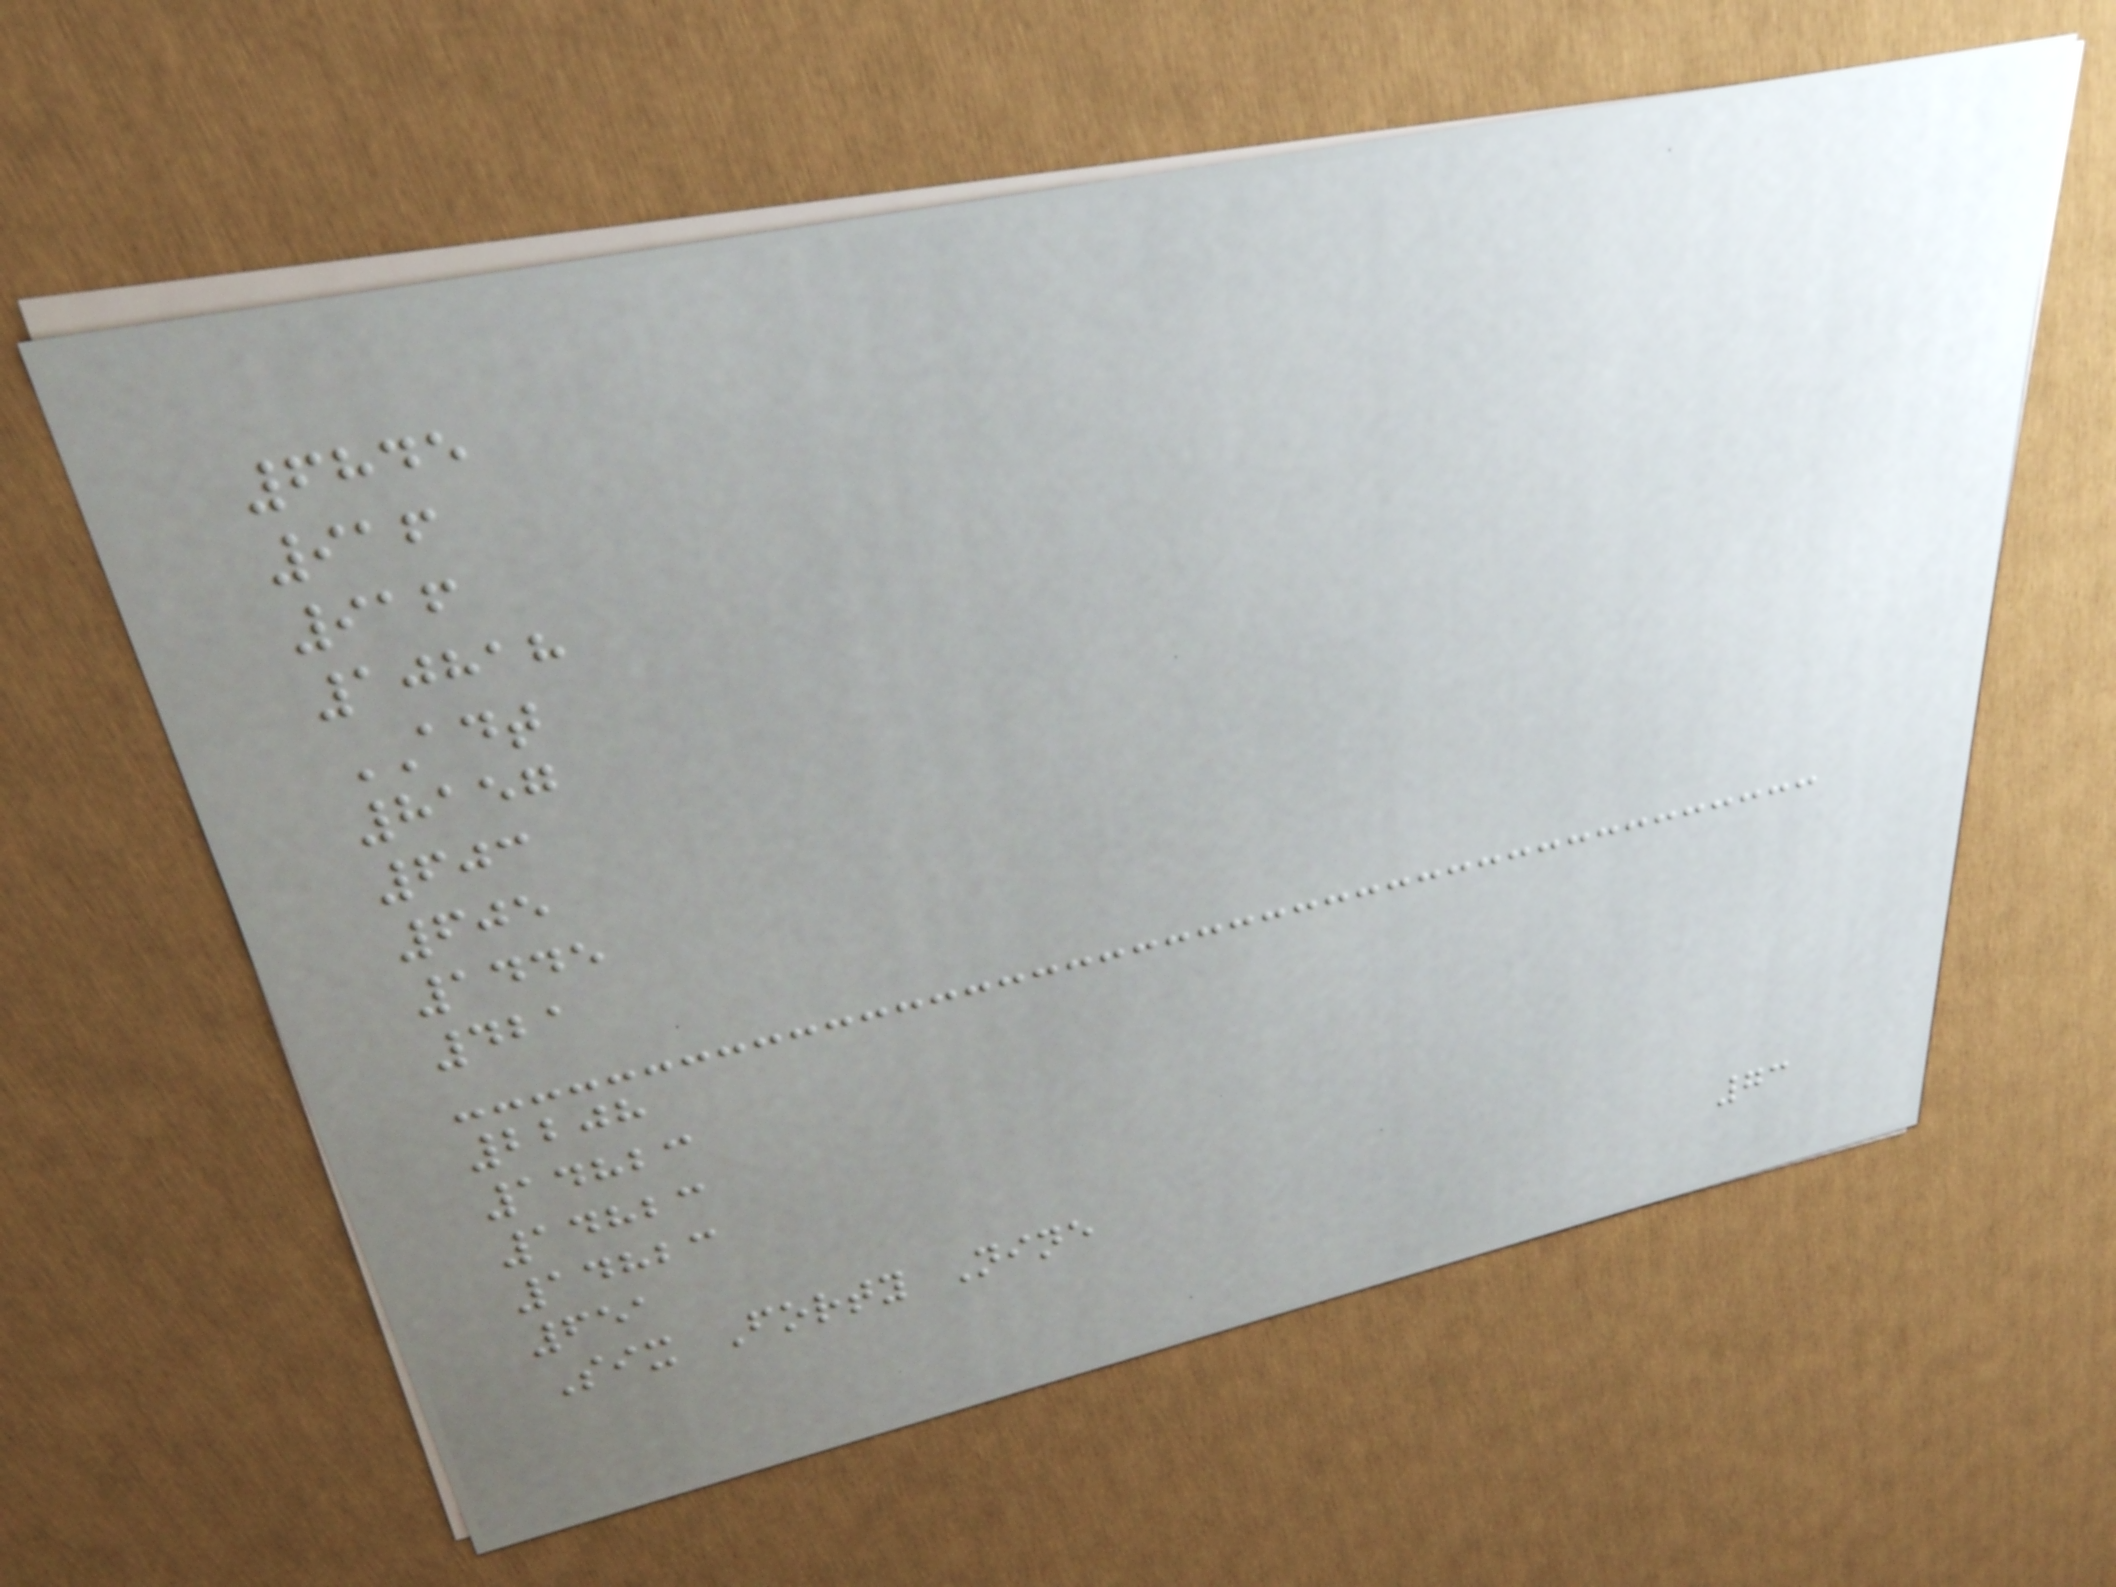6845
916
916
10818
ADT
8157
603
605
1445
421
2208
14823
14823
14823
651
Six Forty Nine
73
